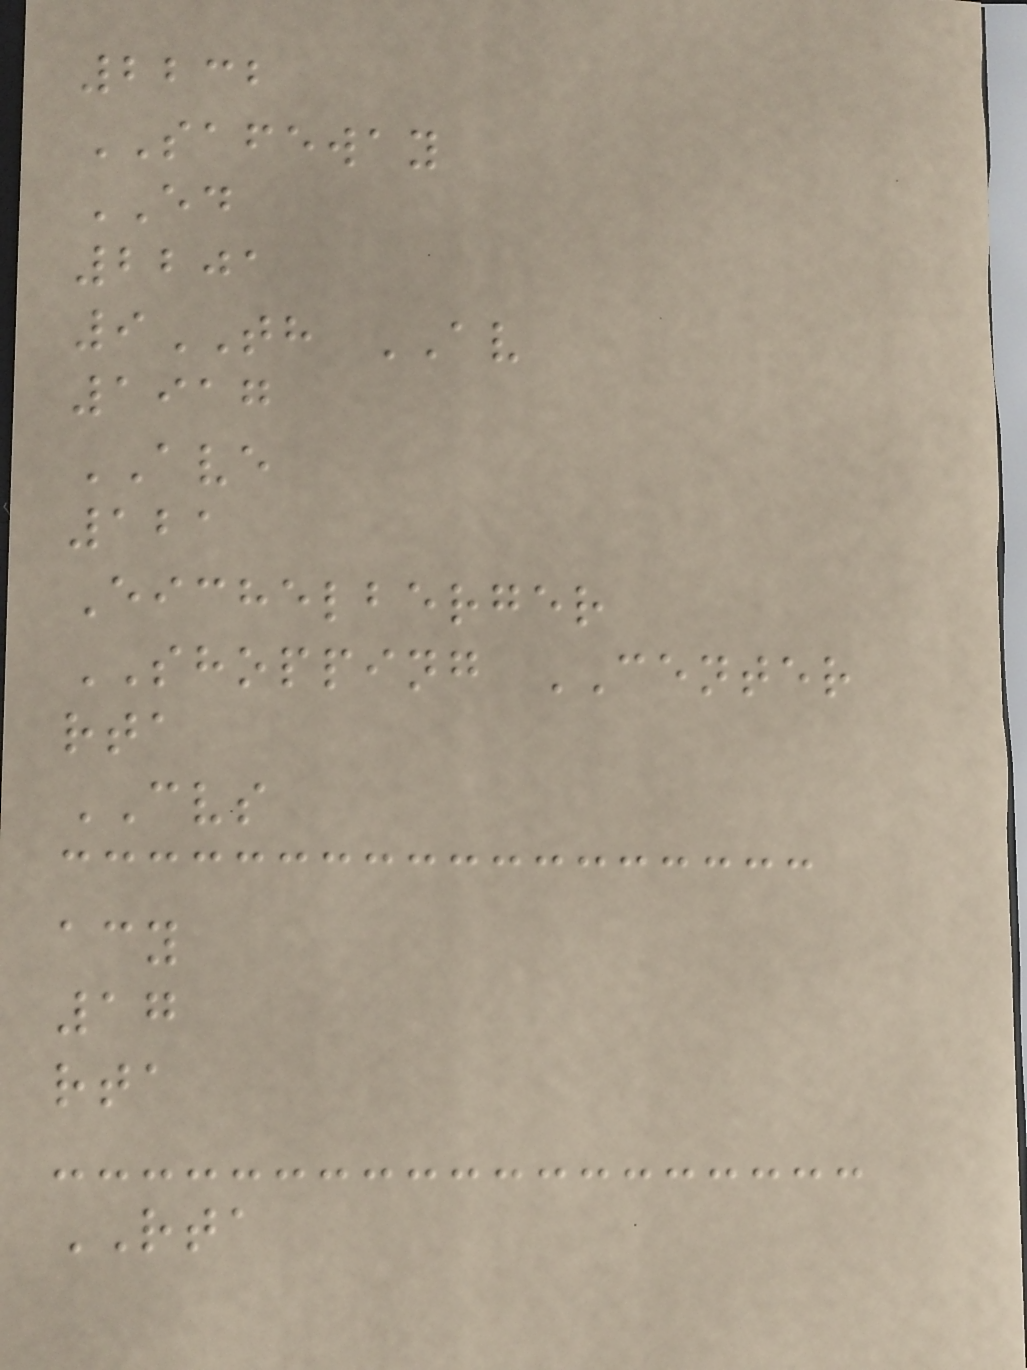2232
SAFEWAY
ED
2201
9TH AV
1917
AVE
121
Eichelberger
SHOPPING CENTER
rta
CVS
acy
17
rta
RTA
